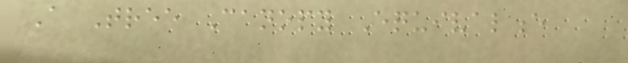A Tree Canopy Equivalence
